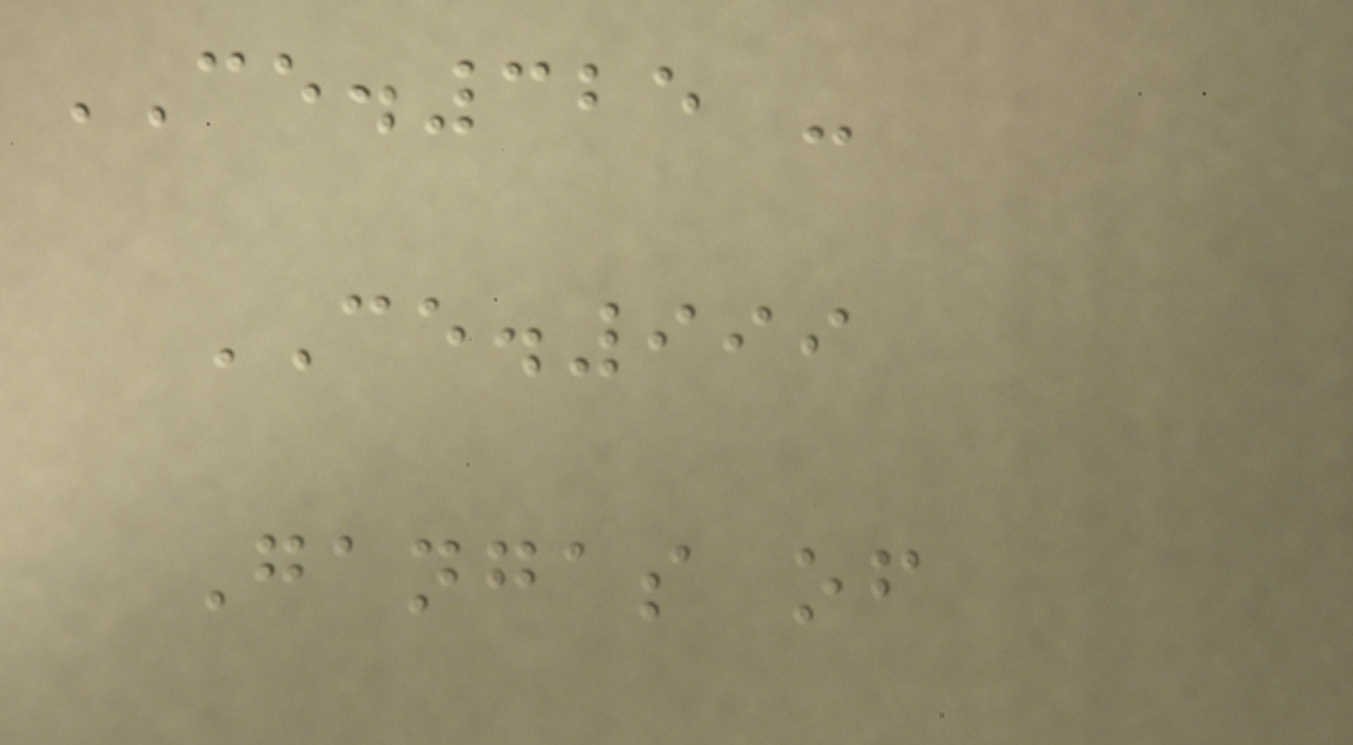CE.325 -
CE.999
Gangas of
